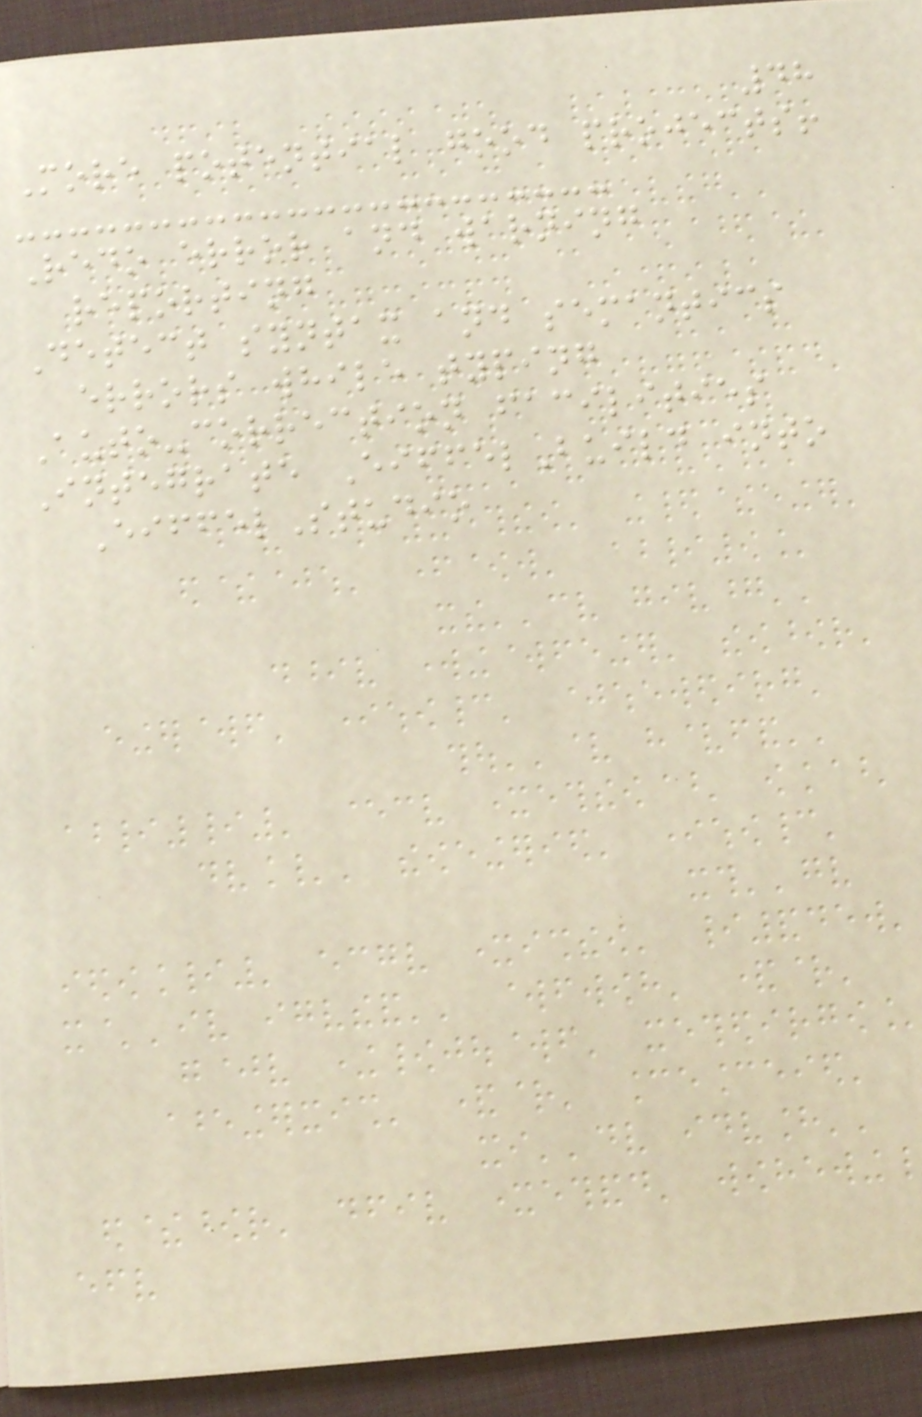48
More potential good projects!
Redo error and warning
reporting
Detect syntax and semantics
errors while typing
Auto-correction facilities
Integrate EiffelBuild into
EiffelStudio
